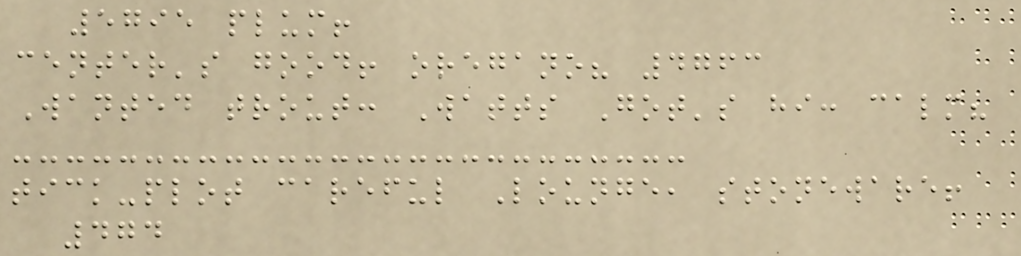5795 plum!
center's good! oregano? 4763
Wanted trout: Watts Got's hi: calm?
tick-plot careful Lounge, stoneware!
474
